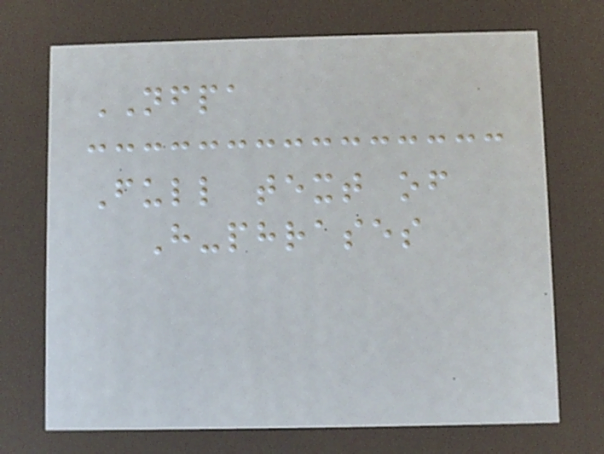NFPA
Full text of
H-phrases
